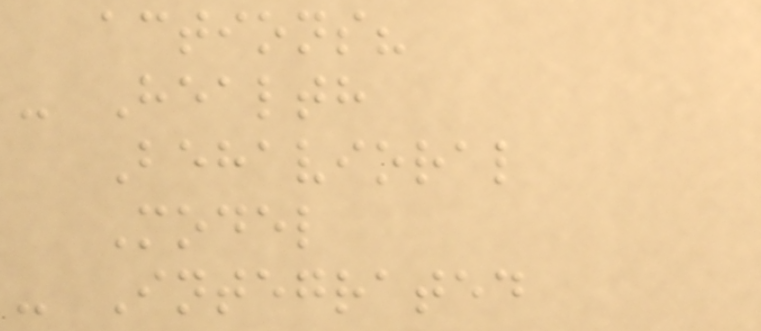actions?
- Health
Behavioral
Model
- Integrated
